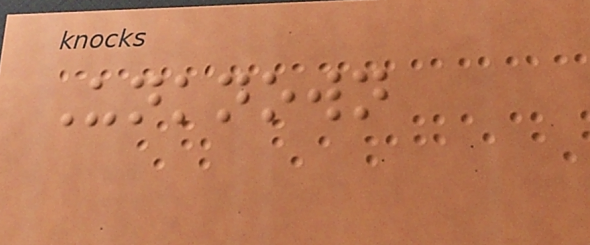Unknown
